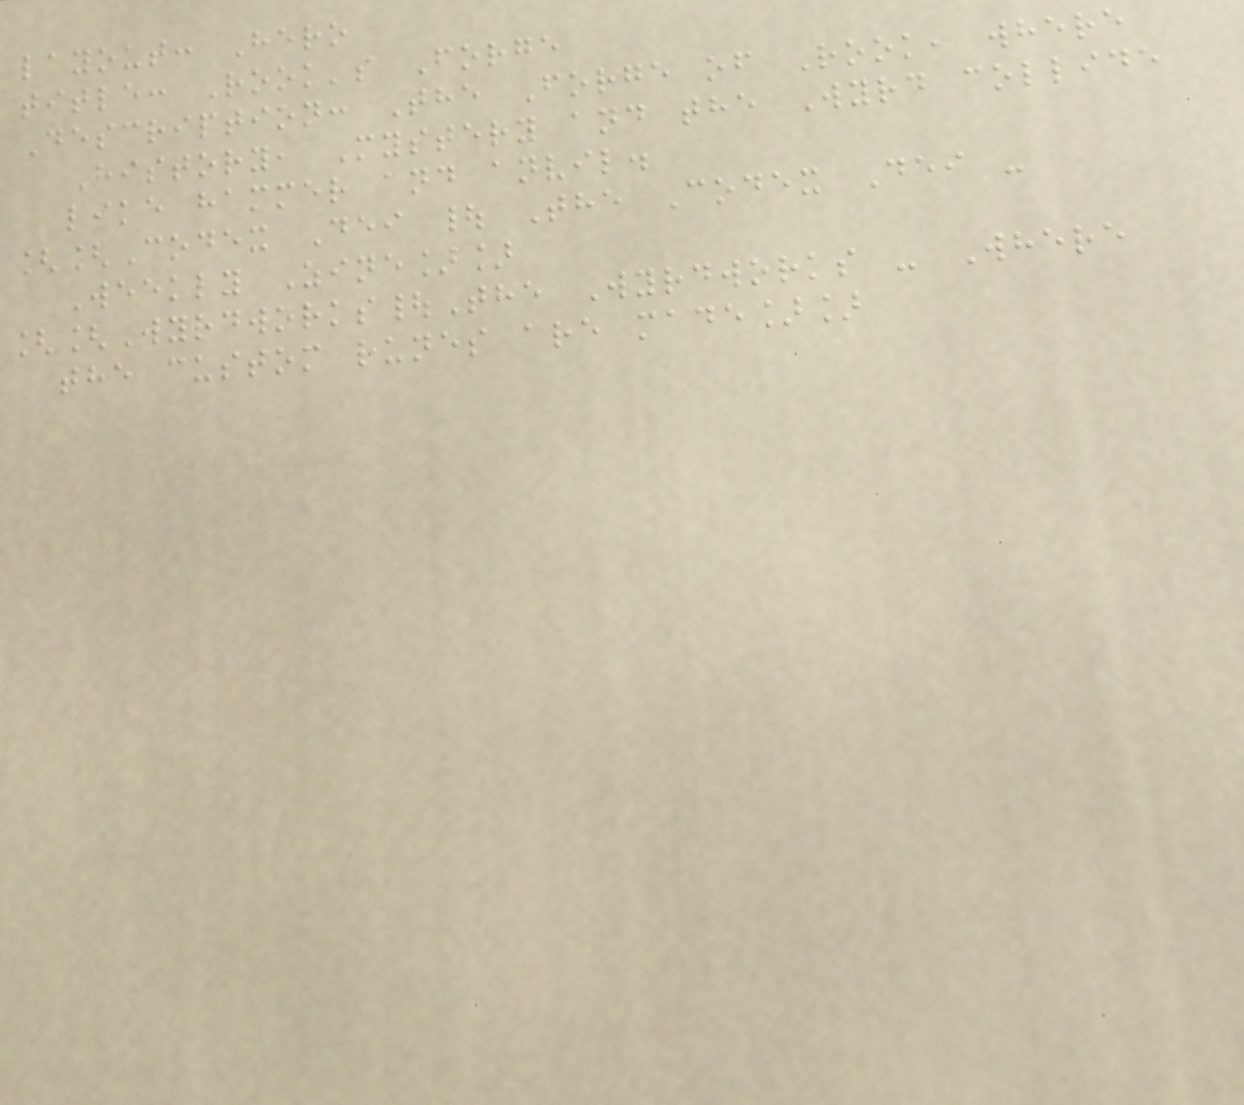layout: Hero
title: Rook's Forge
Description: The Forge of Rook, where
History, Mystery and the Wyrd collide
like hammer and anvil.
[[Codex Dei | The Codex Dei -
Weekly Zine]]
[[Wyrdworks|The Wyrdworks - Where
the custom runes are made]]
